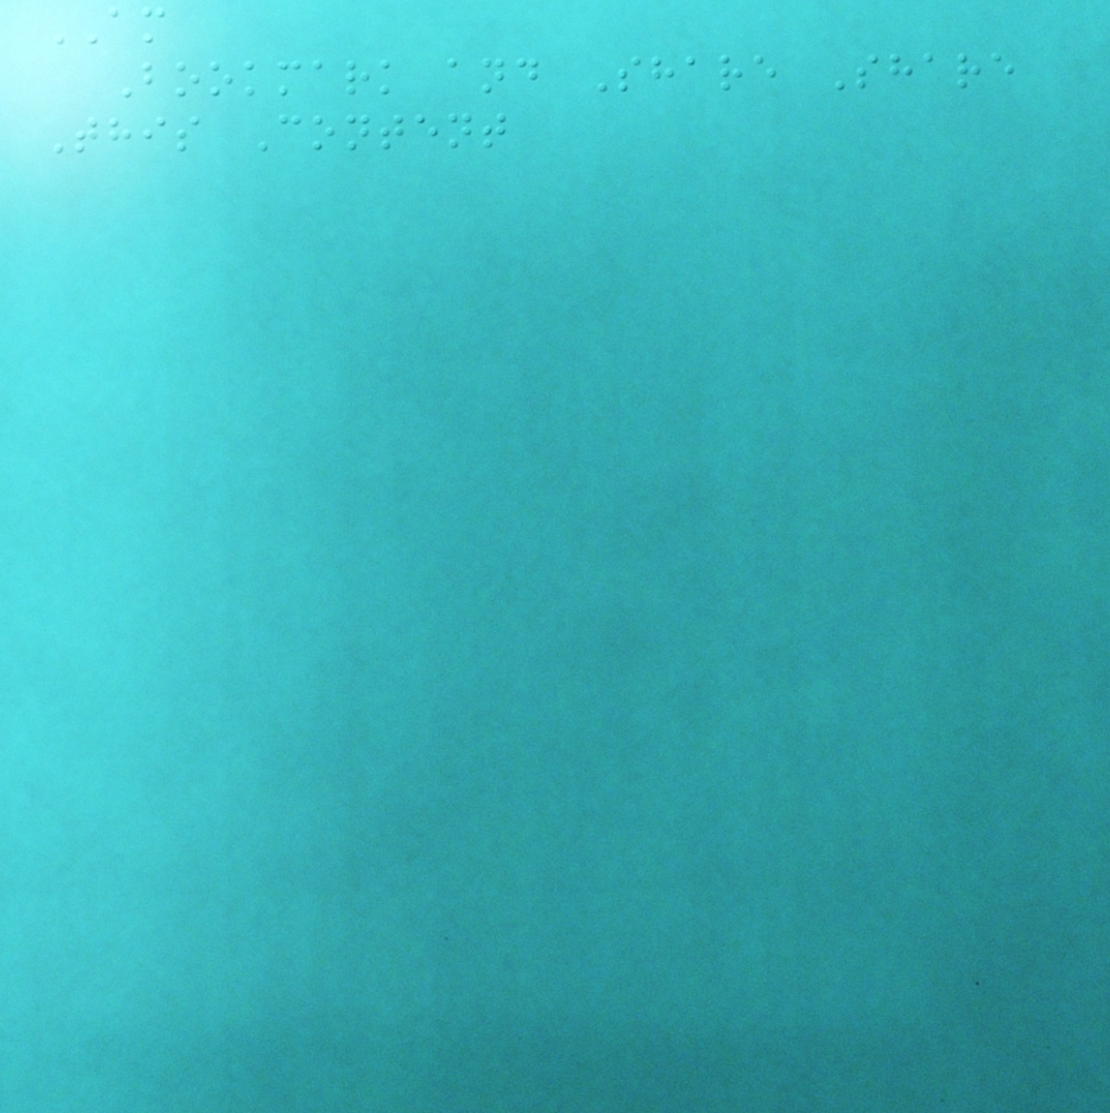AM
Bookmark and Share Share
This Content
